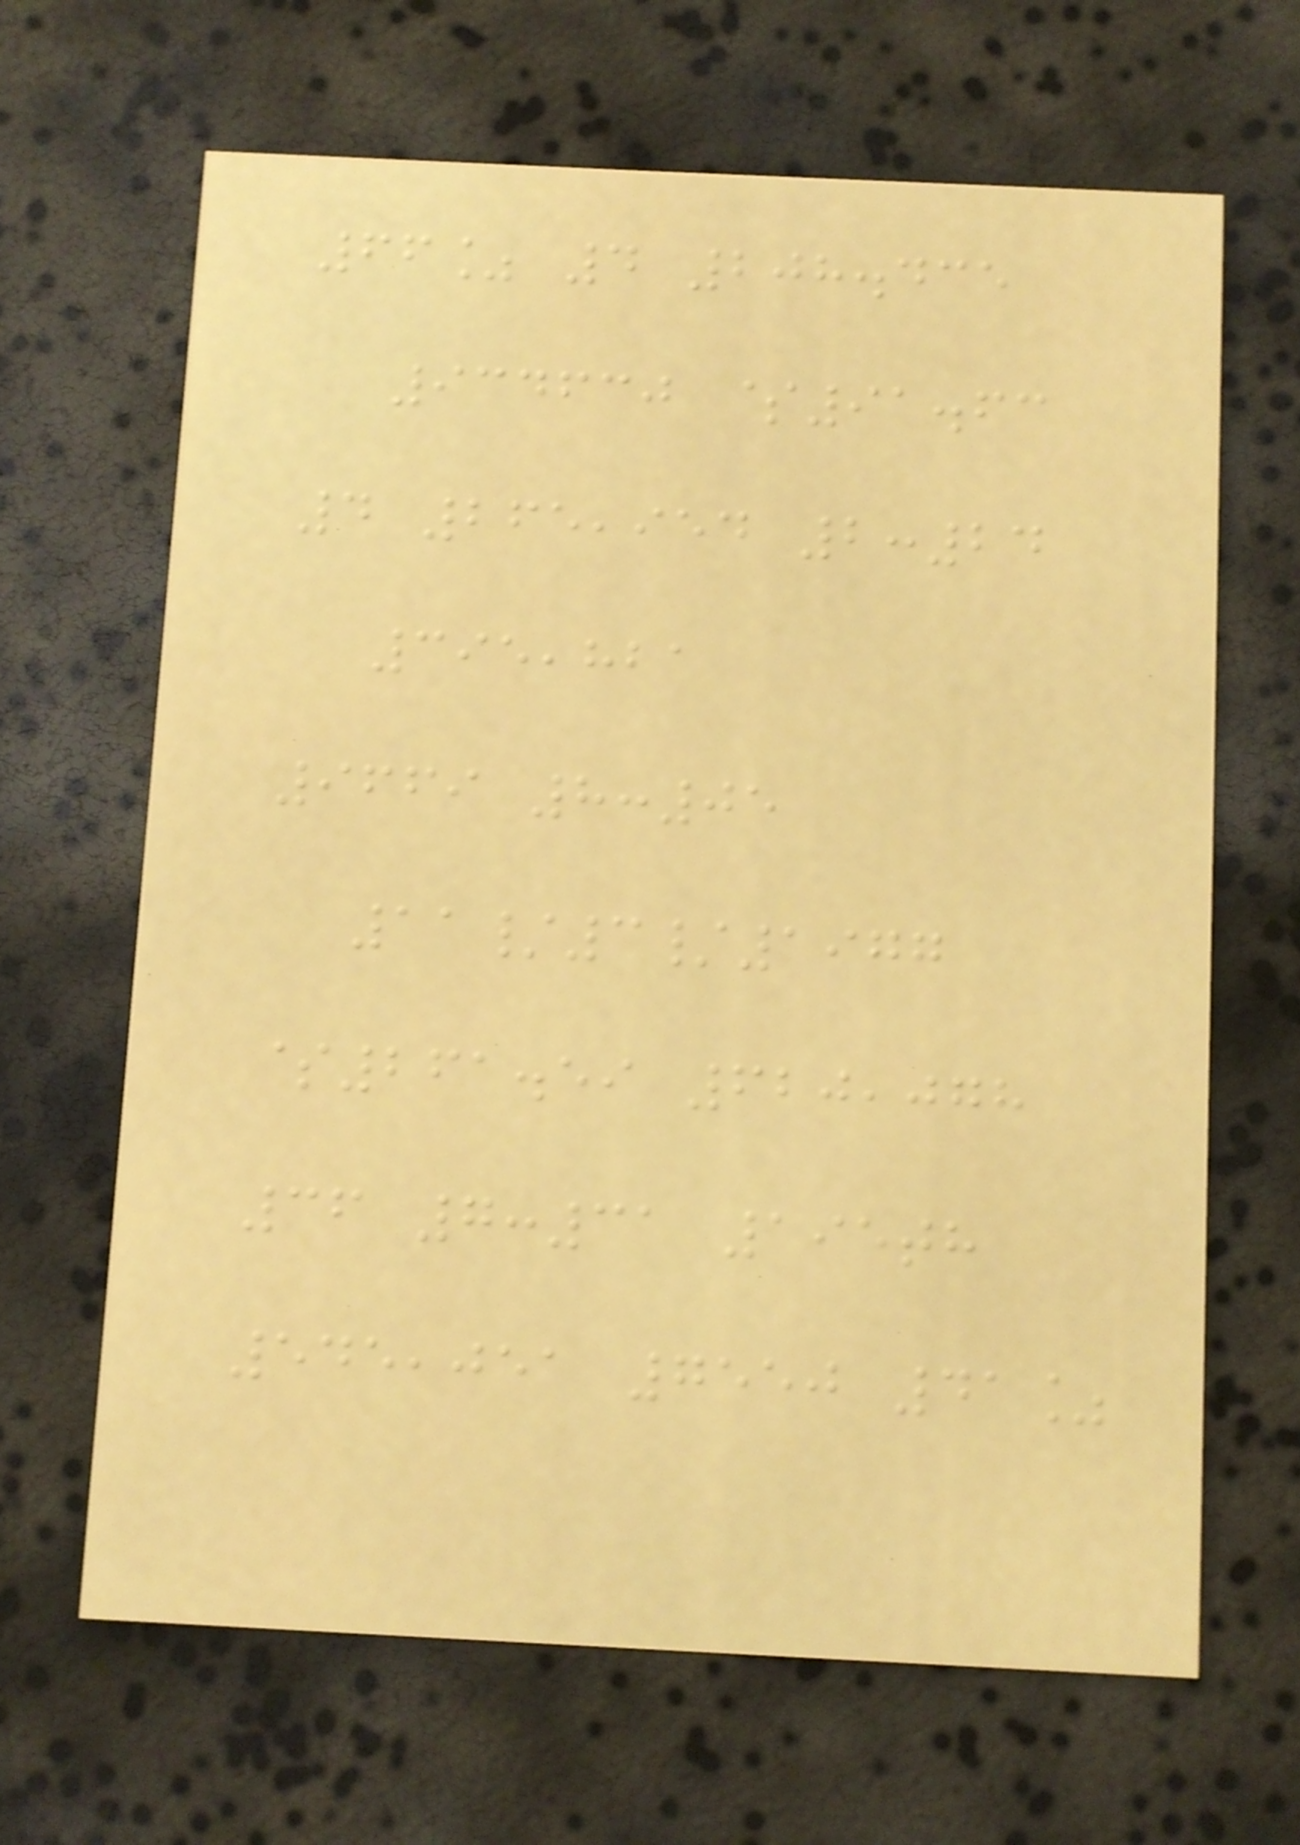66% 4 208.435
934630 $91.63
4 265,954 2:24
395,821
9669 8:05
11/3/1977
$261.59 620,078
36 7:31 195th
545,051 7550 41%
